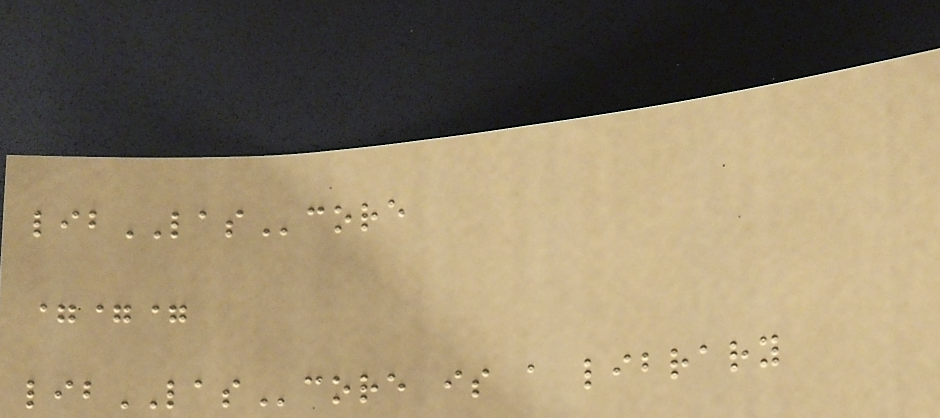libLAScore
===
libLAScore is a library
